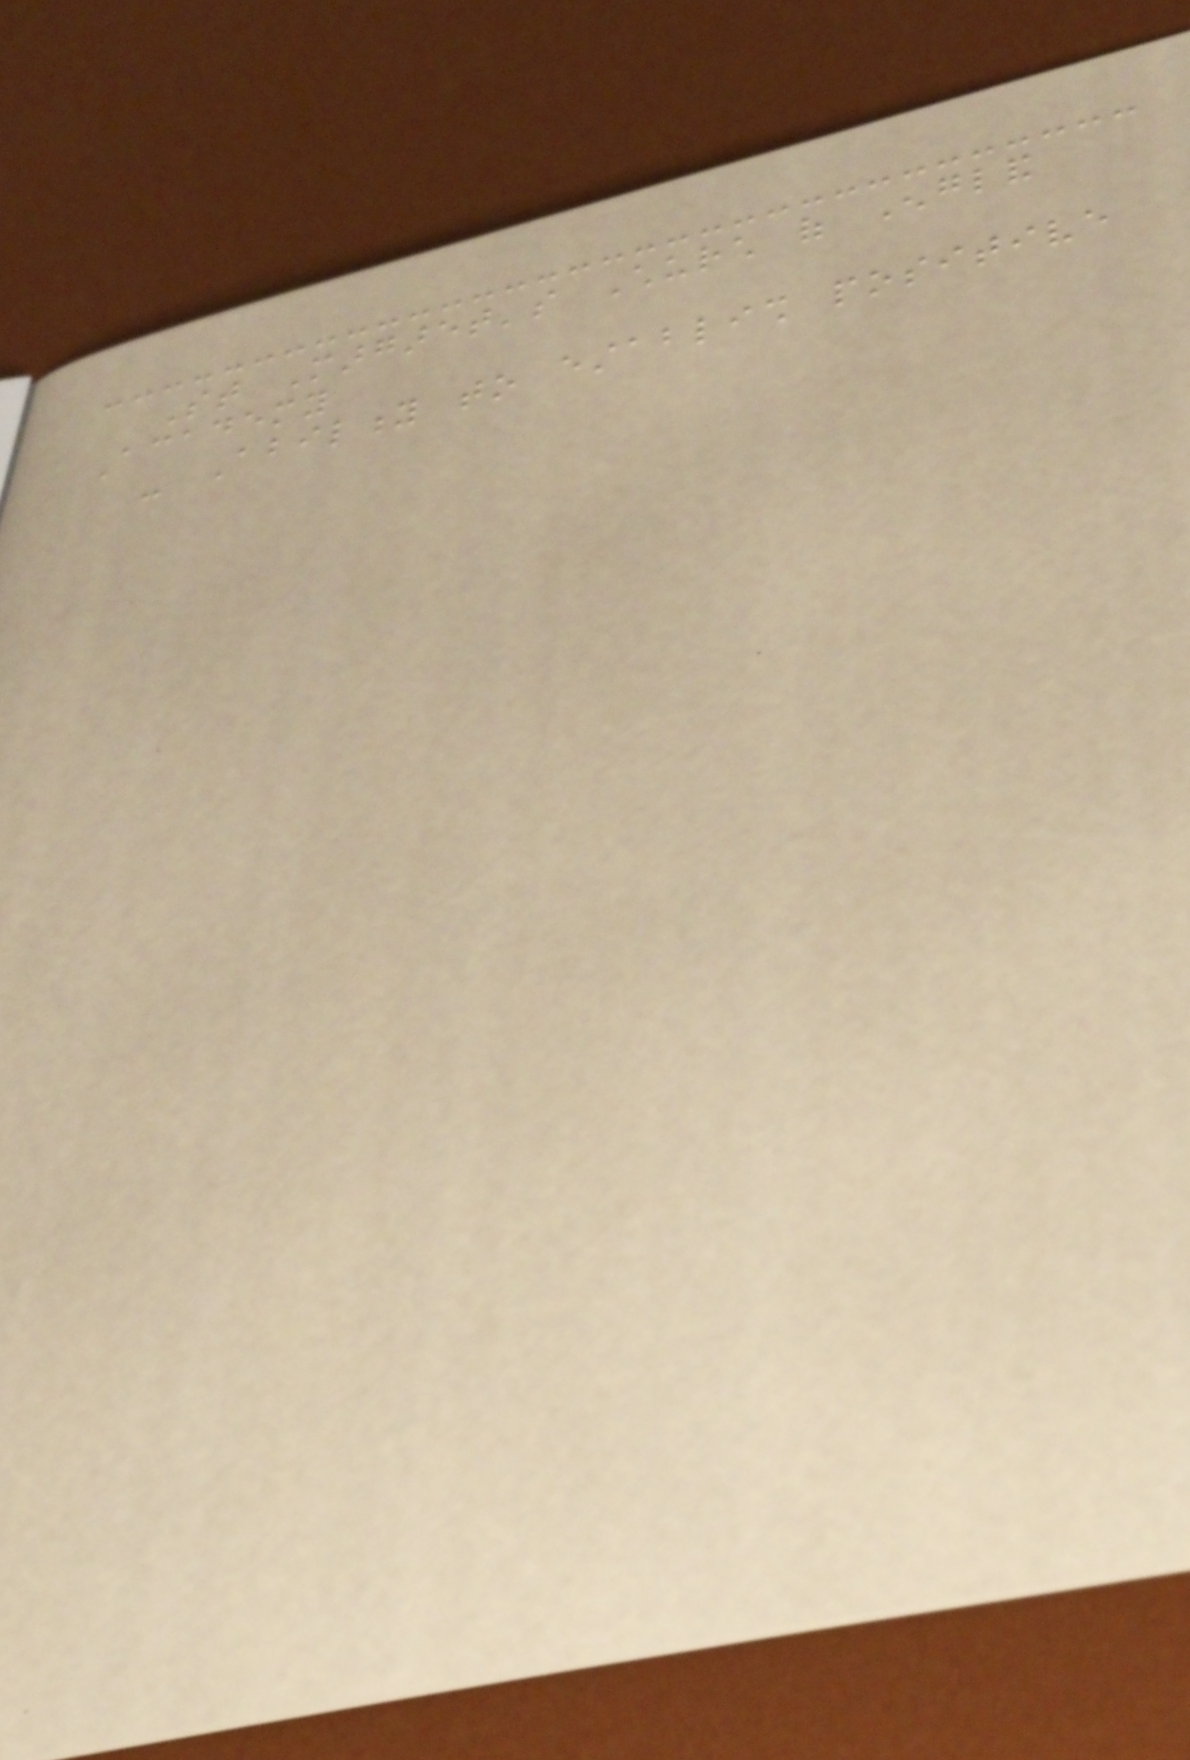St Margaret's Church of England
Academy
- Ability to establish positive
